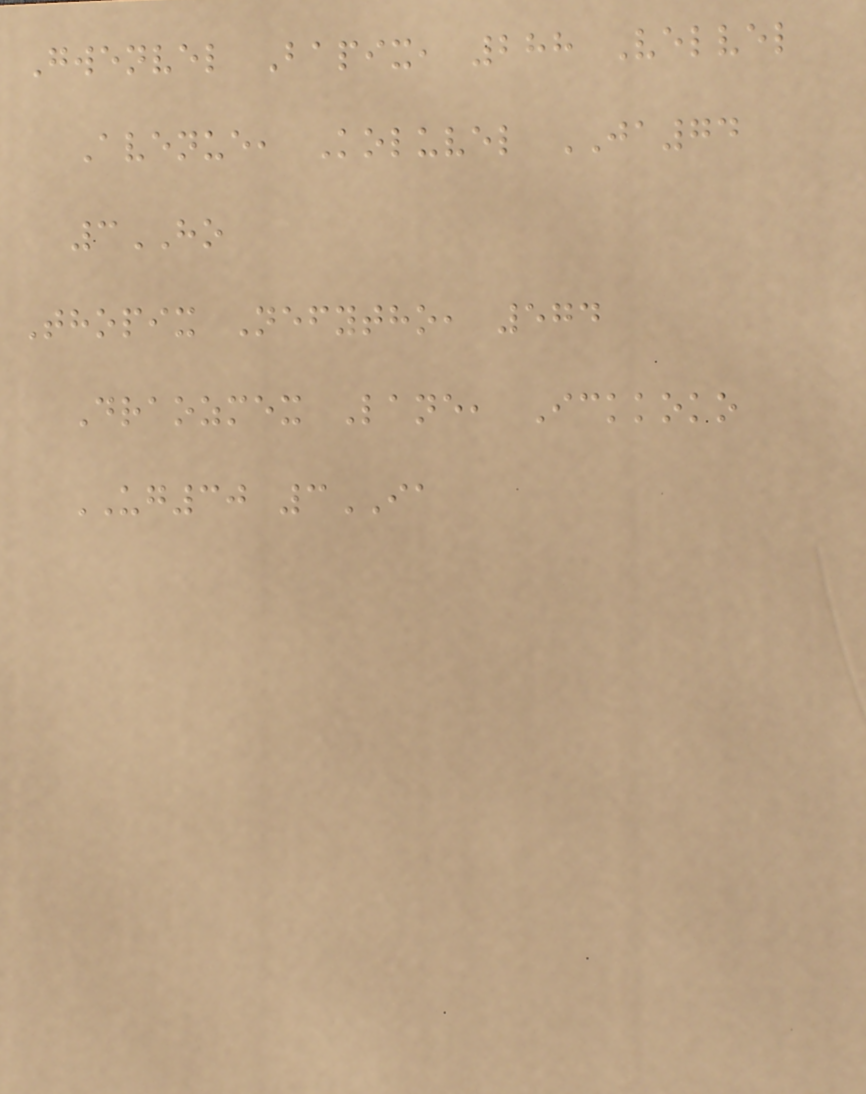Gwenvel Bapix, 288 Velvel
Avenue, Koluvel JA74
3HO
Thopix Nefytho, 574
Draozmex Lane, Ickkoko
UG30 3IA
